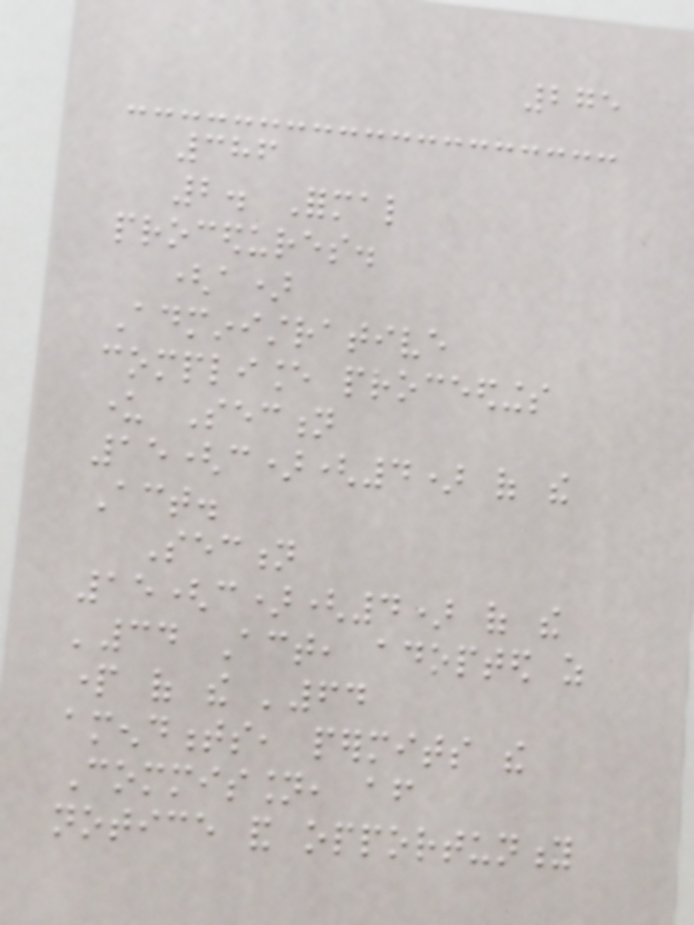275
386
2. Formal
procedures.
(a)
Administrative
compliance proceedings
under Section
15(c)(4) of the
Act.
Section
15(c)(4) of the
'34 Act, adopted as
part of the '64
amendments, permits the
Commission, after
notice and opportunity
